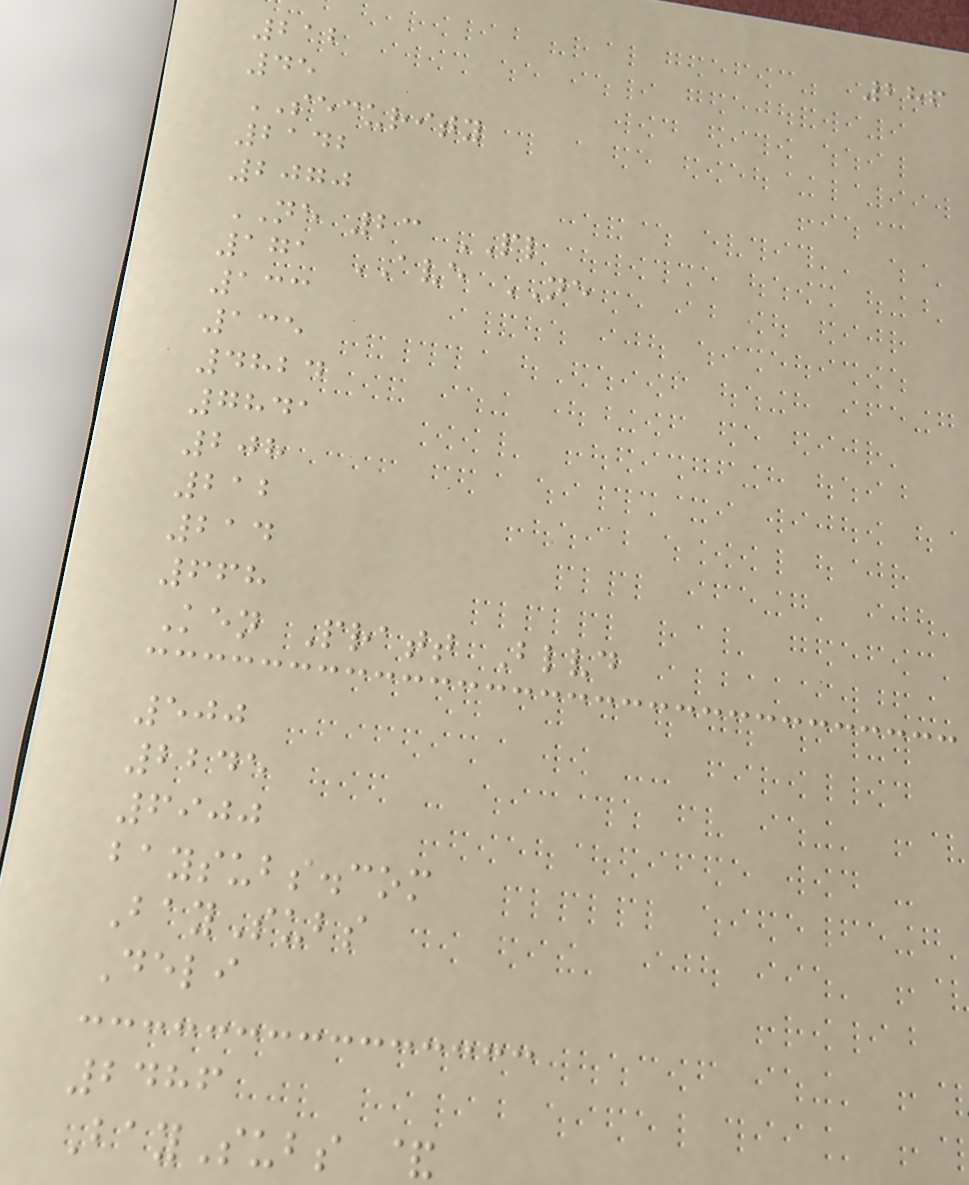286
212
45
SECURITY
2142
2070
NE 23 PL
171 AVE NE
133
135
4824
7841
208
212
214
668
Ken Pratt Blvd
500
2245
6900
baysubs.com
BaySubs
Deli
2486
BaySubs &
